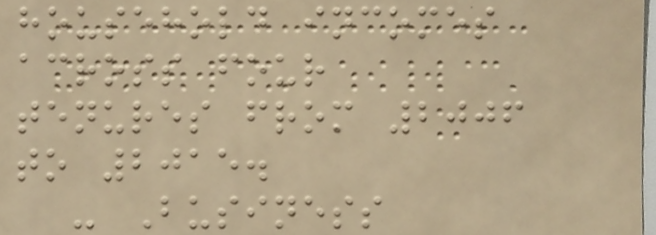household incomes
across four
tenures from 2006
to 2015.
- Business
